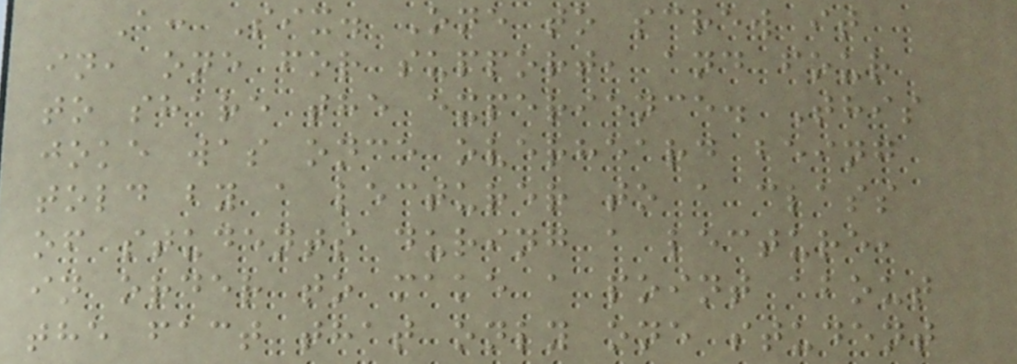A: Six. One to screw it
in, one for support, and four
to share the experience. This
joke was once overheard being
told by a lecturer to a class
of students during a lecture,
in order to make a point about
the fact that only one student
